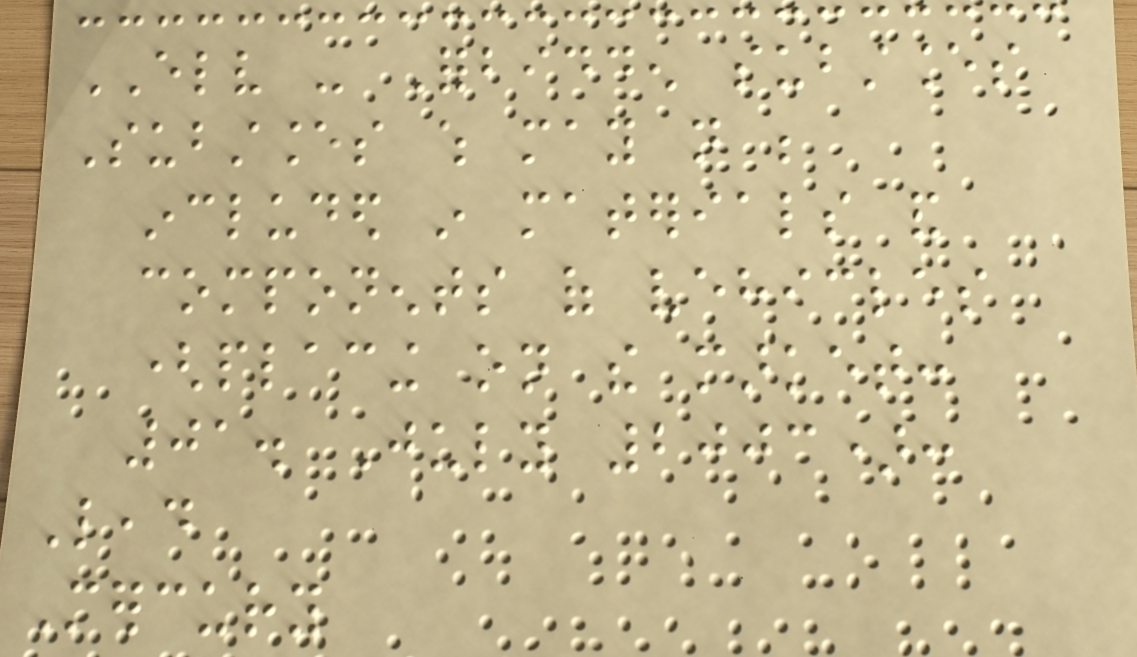ELV - Forbidden substances
Substances which may not be
included in materials and
components of vehicles
(placing on the market:
01. July 2003):
Lead
Mercury
